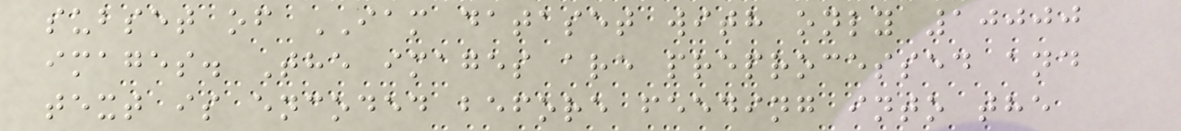subset of IAM dataset with only 10000
images. The images are preprocessed and
text is encoded before feeding into the
